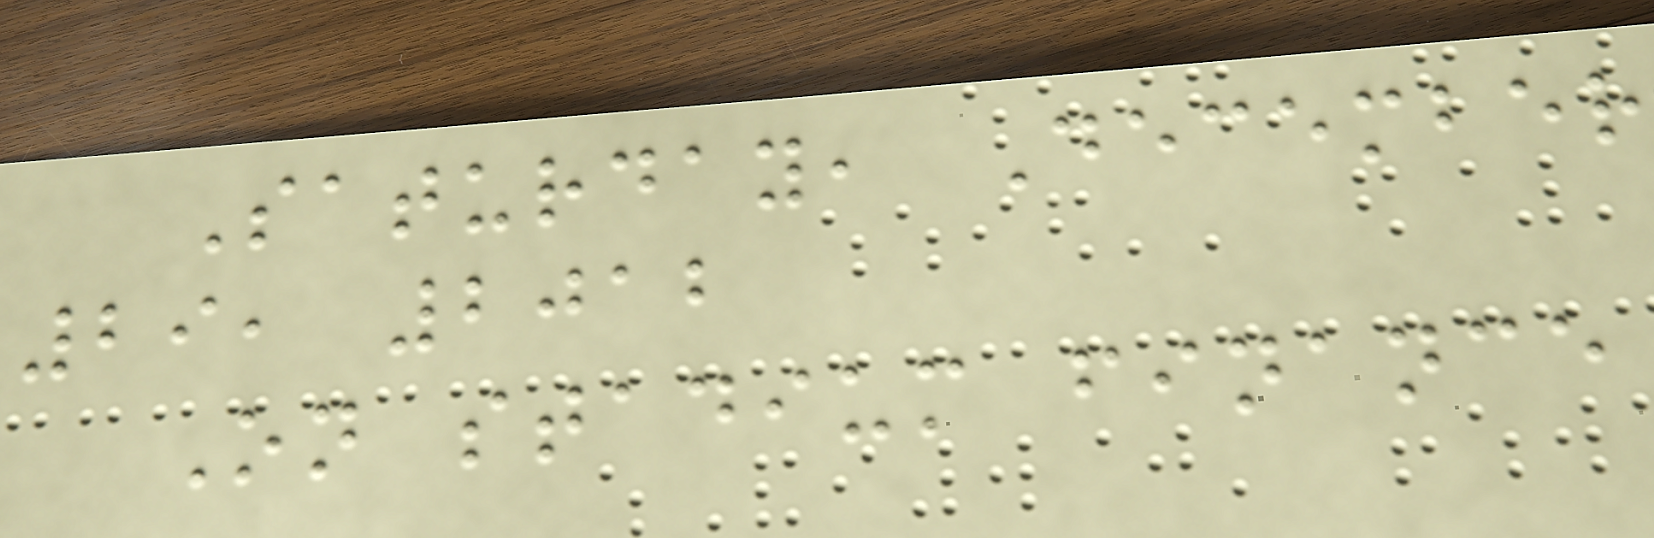Saturday, December
29, 2012
On stadium finance
